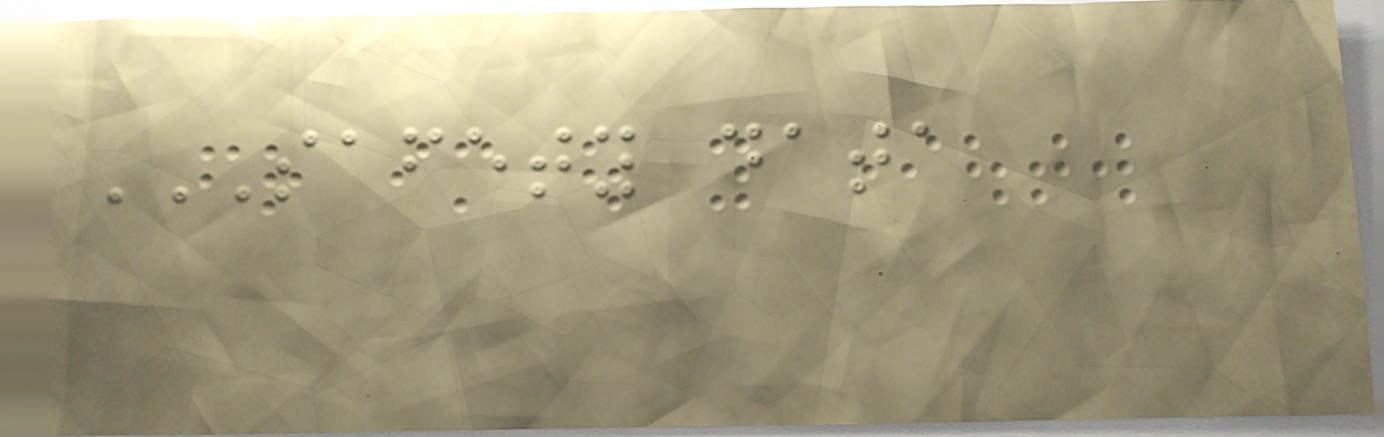SAFETY DATA
